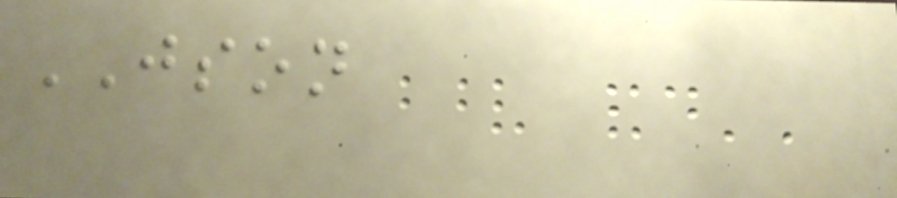JSON
